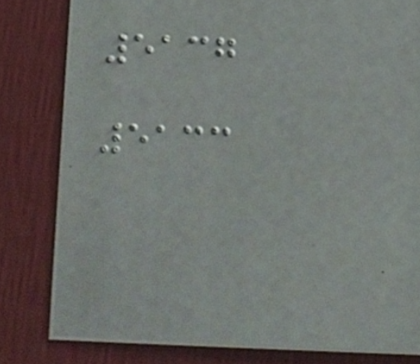5137
5133
